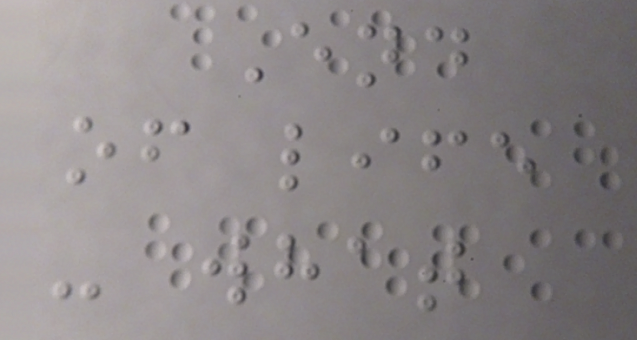End
of life
- what
